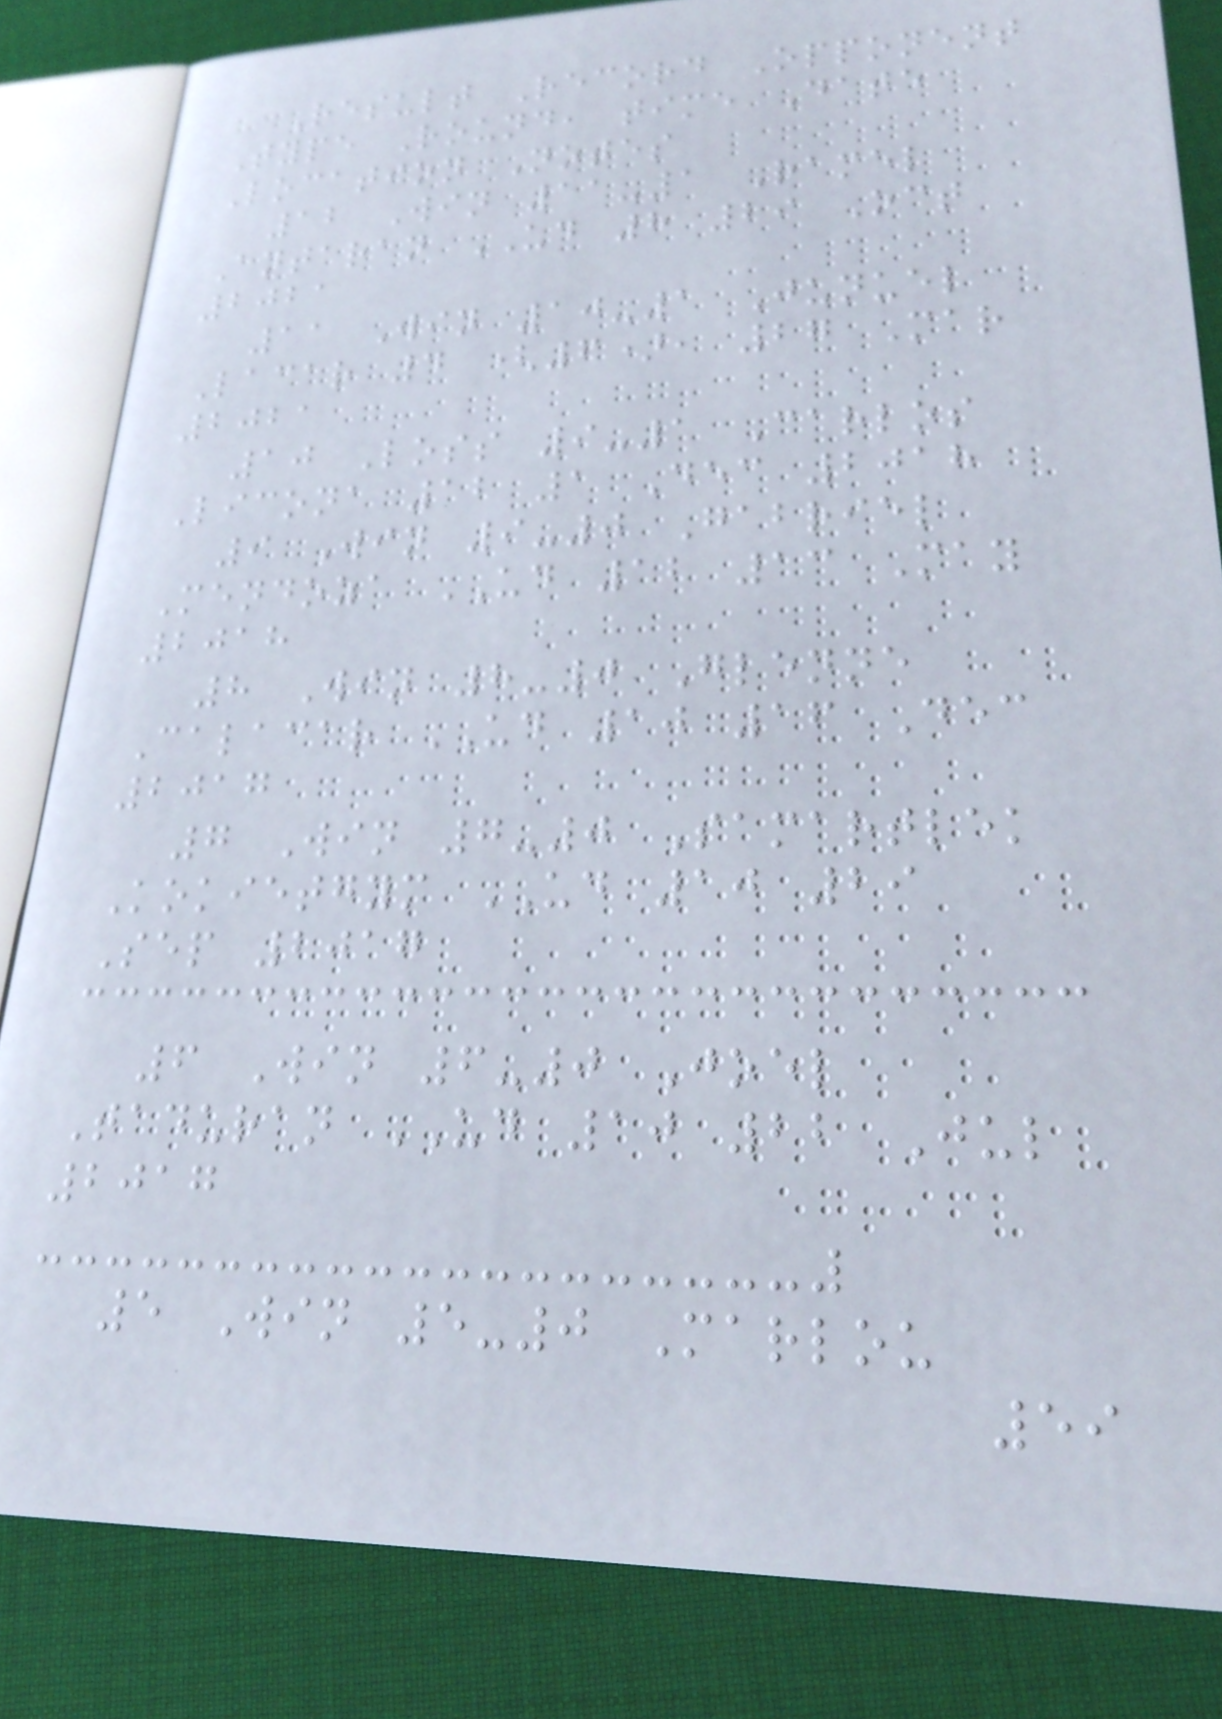Result Record Opponent
Type Round, time Date
Location Notes
12 Win 11-1 Ramel
Antaran UD 8 29 Oct
2021
11 Win 10-1 Junuel
Lacar 4 (6), 27 Mar
2021
10 Loss 9-1 Carlos
Licona 12 1 Dec 2018
9 Win 9-0 Gabriel
Mendoza UD 12 13 May
2018
8 Win 8-0 Glenne
Calacar UD 10 16 Dec
2017
7 Win 7-0 Samartlek
Kokietgym UD 10 29
Sep 2017
6 Win 6-0 Joel
Taduran UD 10 22 Jul
2017
5 Win 5-0 Marlou
59
